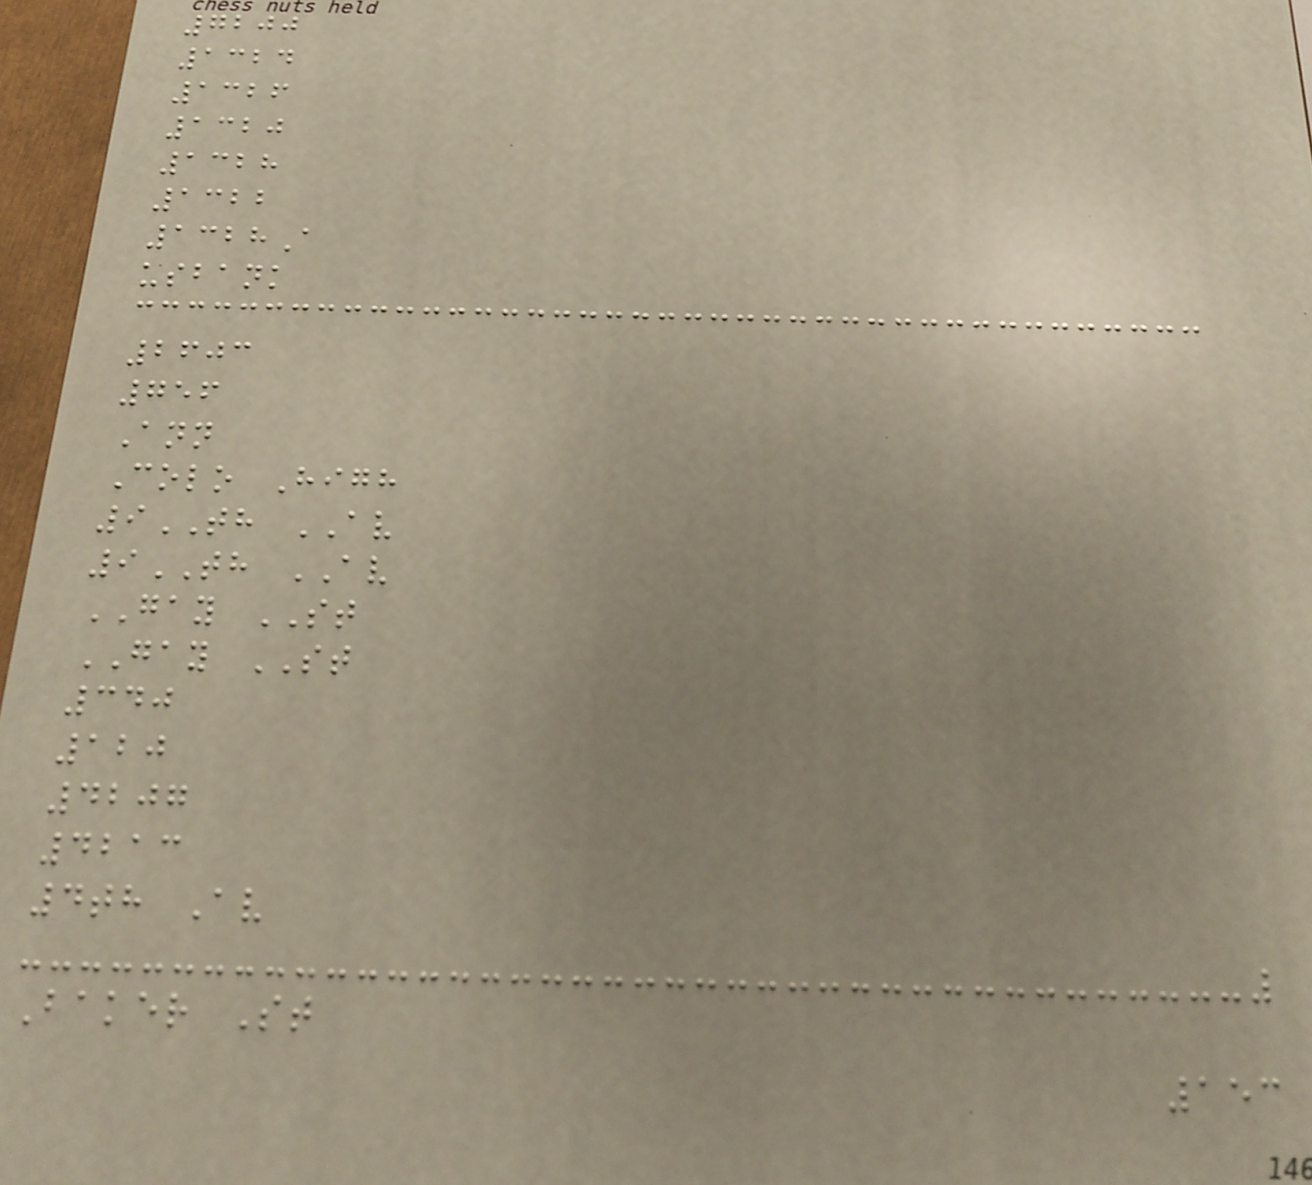7200
1324
1326
1320
1328
1322
1328A
usbank
2603
756
Ann
Colo High
9TH AV
9TH AV
GAY ST
GAY ST
340
120
4207
4213
4th Av
Baker St
153
